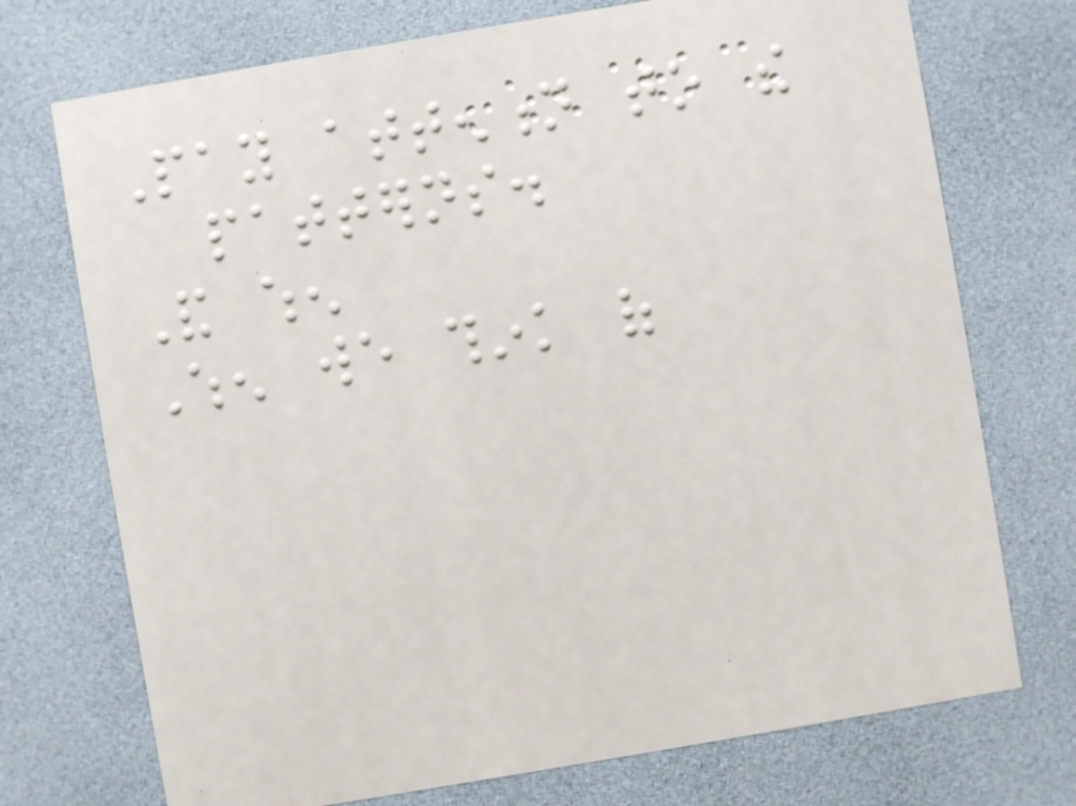Pay attention to the
patterns.
And when
When we think of
